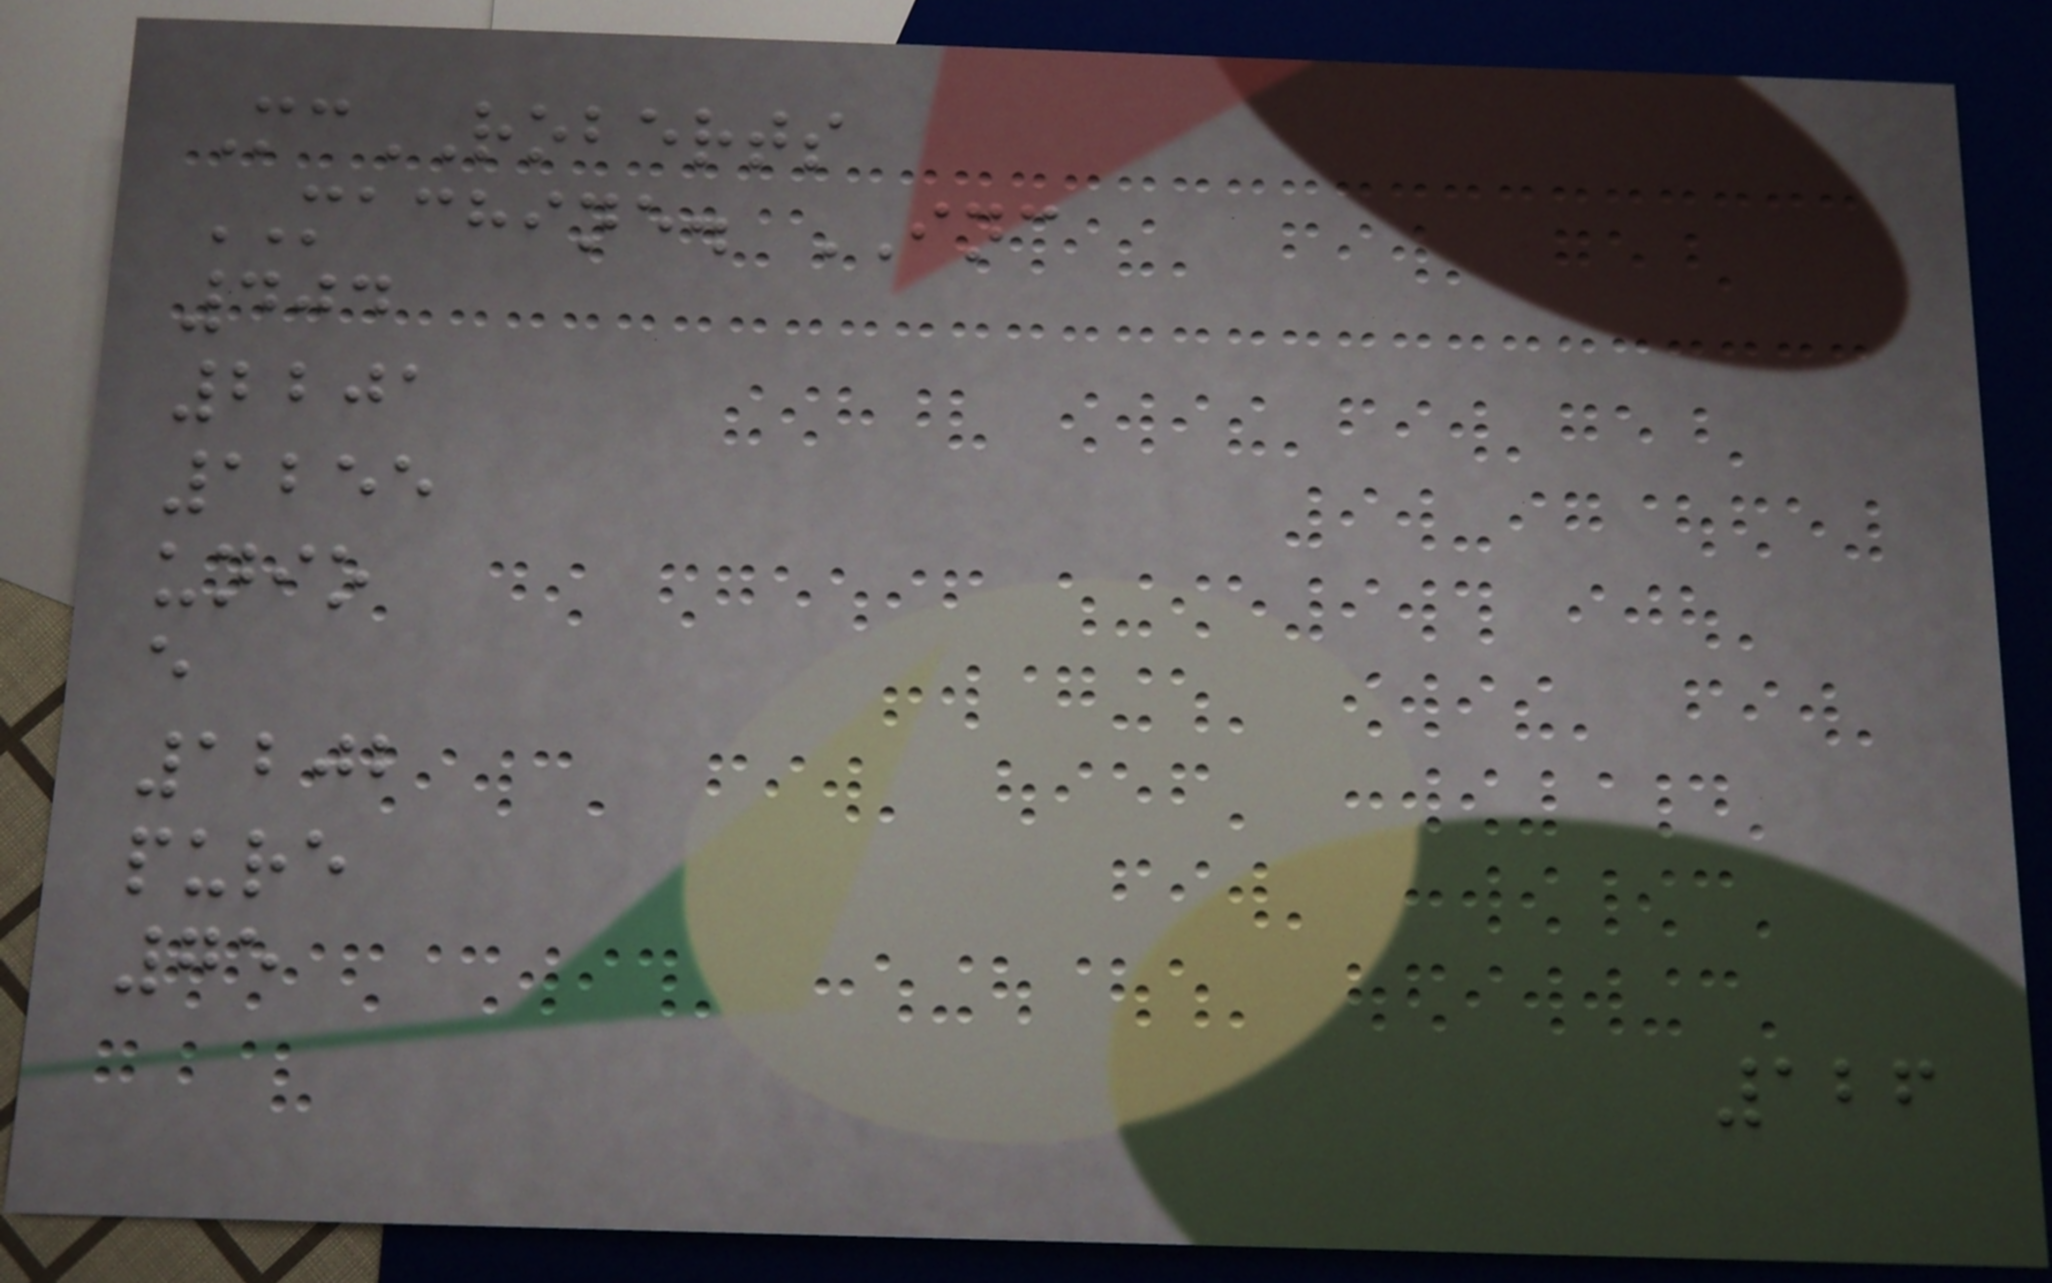McROBERTS
MACHINE. INC
404
2201
1255
unio
e
1202
pure
75
126
